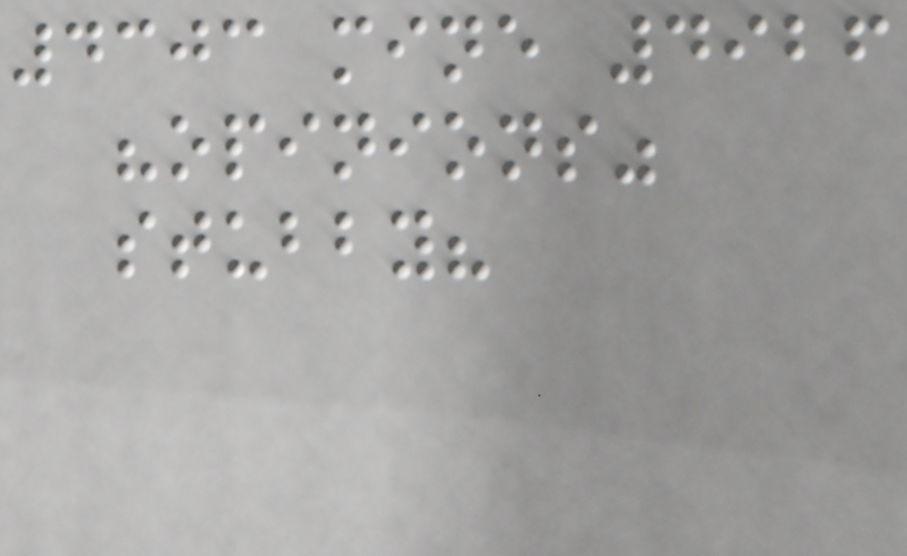4303 mine 4926
"opinions"
stubby?
